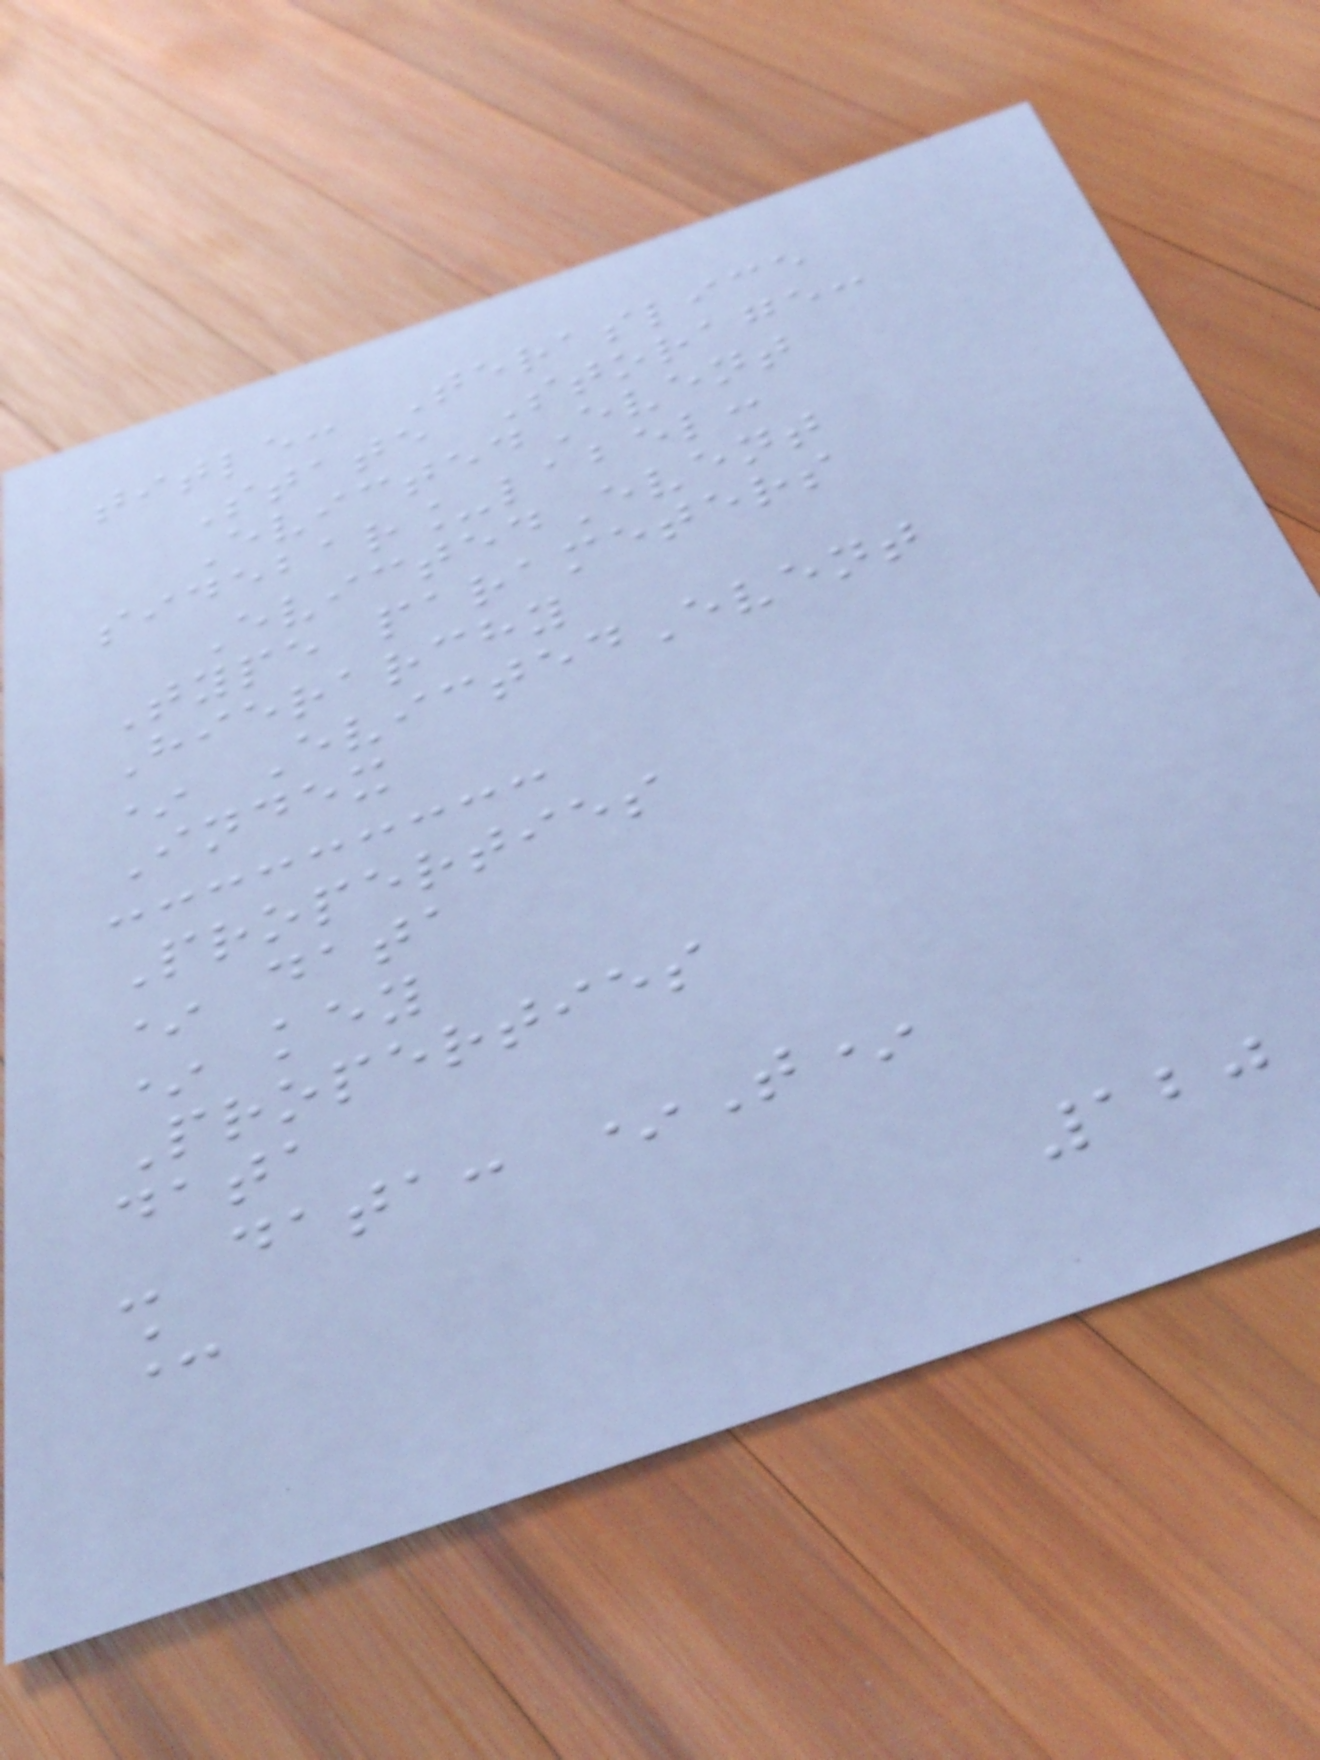title: Teraslice
State Storage:
EvictedEvent
sidebar_label:
EvictedEvent
Type parameters
Hierarchy
* EvictedEvent
Index
Properties
* data
* key
Properties
data
- data: *T*
_
120
